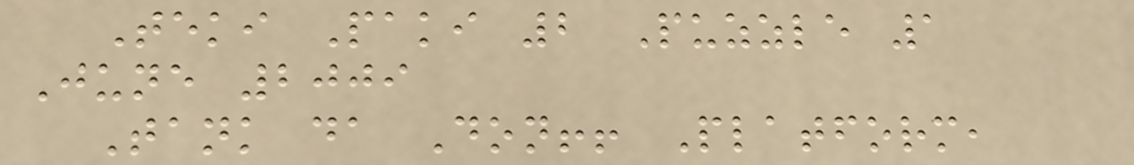Teki Paki 2 Puzzle 1
June 2009
Tank da Don!! Platform,
